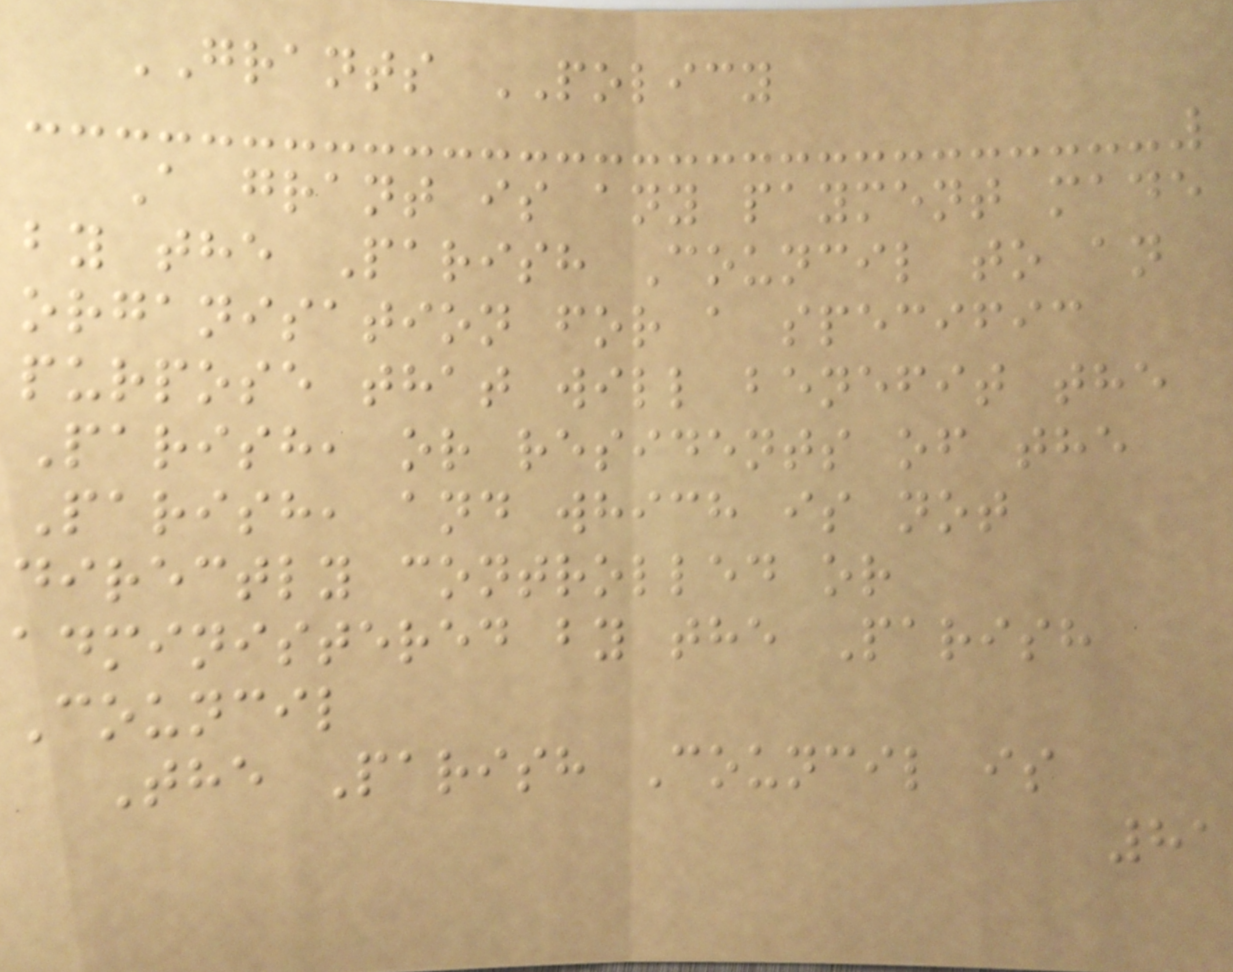GRANTS POLICY
A grant is any payment made
by the Parish Council to an
organisation for a specific
purpose that will benefit the
Parish, or residents of the
Parish, and which is not
directly controlled or
administered by the Parish
Council
The Parish Council is
81
